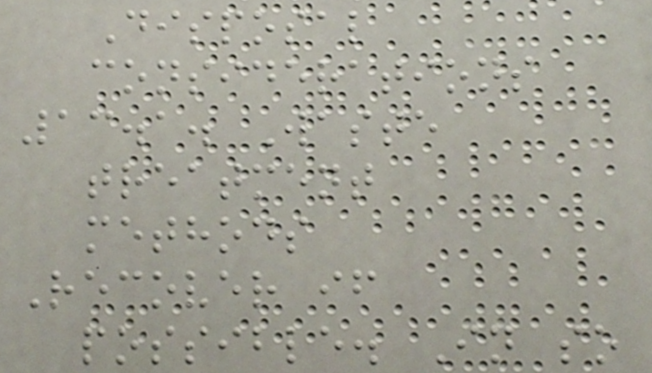Disposal
considerations
13.1. Waste
treatment
methods
Recover if
possible. In so
